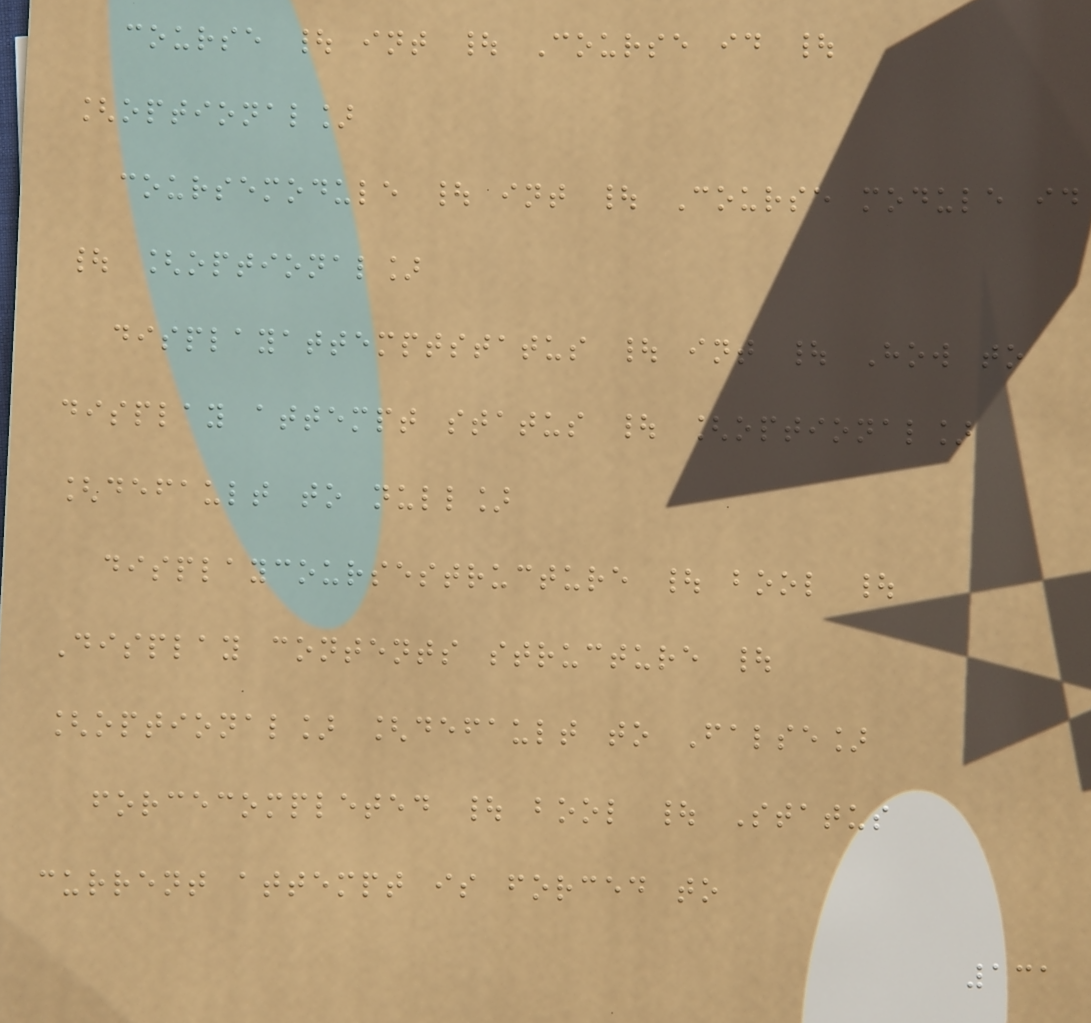course | int | Course id |
[optional]
coursemodule | int | Course module id
| [optional]
displayattemptstatus | int | How to
display attempt status | [optional]
[default to null]
displaycoursestructure | bool |
Display contents structure |
[optional] [default to False]
forcecompleted | bool | Status
current attempt is forced to
131
